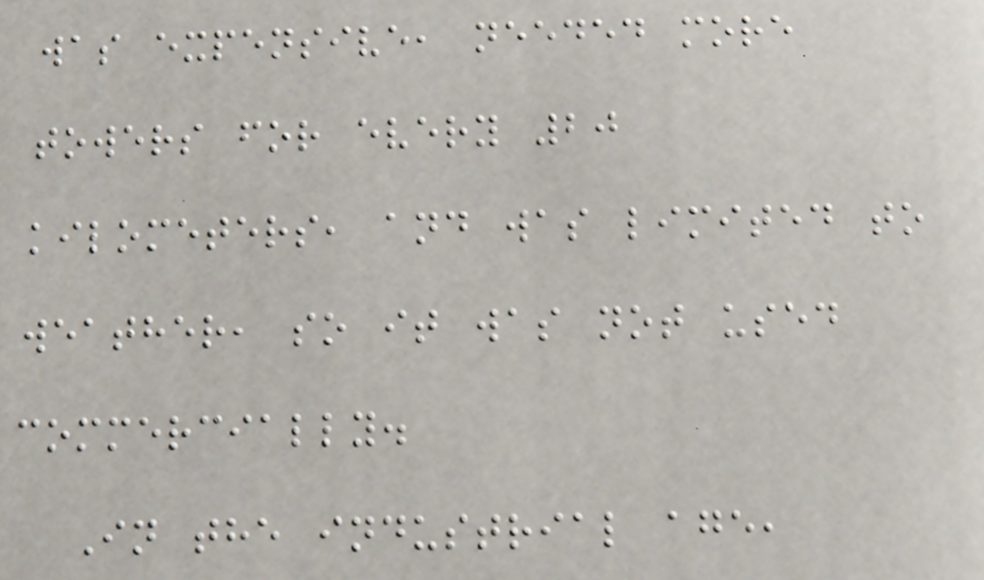was expensive, needed more
towers for every 20
kilometers, and was limited to
weather, so it was not used
commercially.
In the industrial age,
